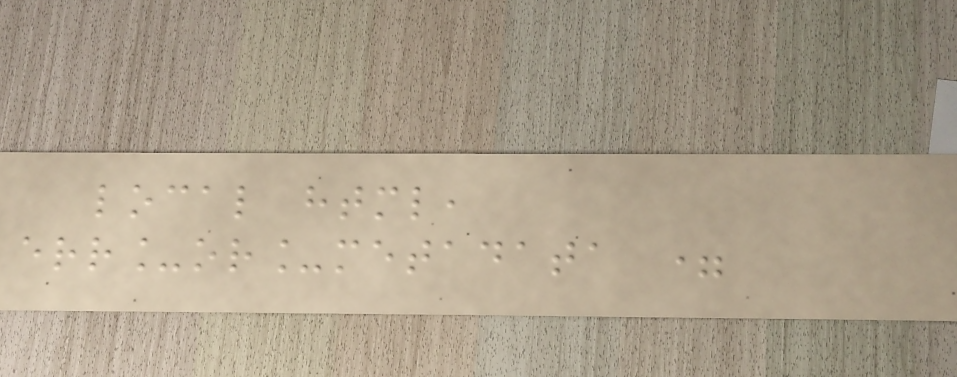local html,
err_or_metadata =
